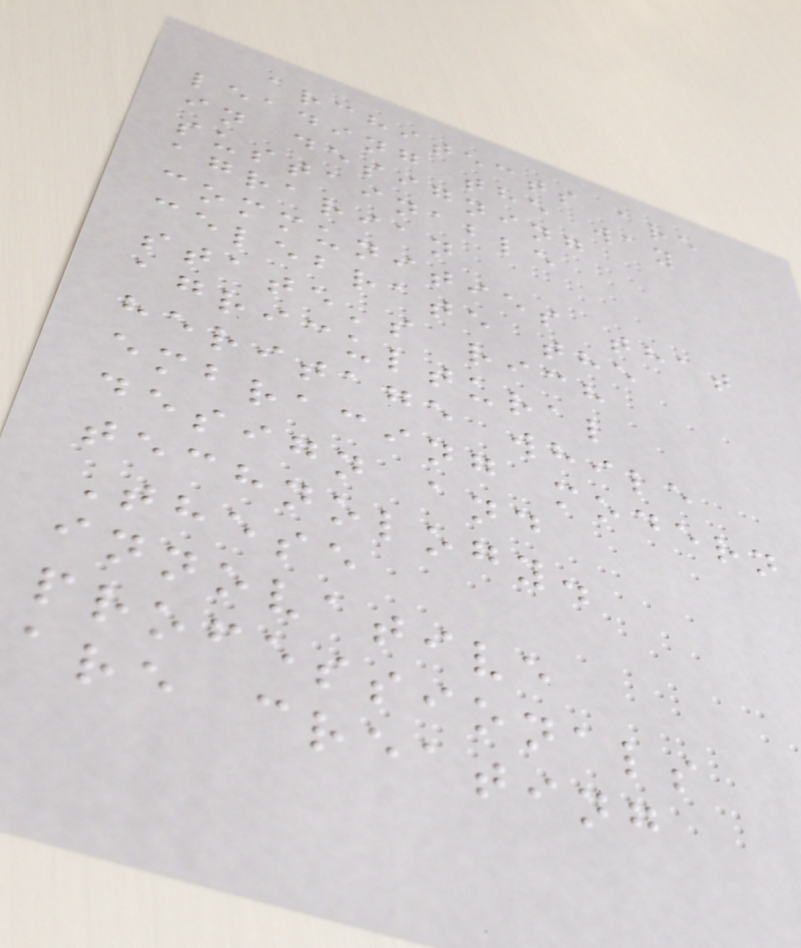architects are
leading the way
in designing
sustainable
agrarian
communities that
celebrate the
state's rich
agricultural
heritage while
embracing modern
design and
technology.
These
innovative
professionals
are creating
